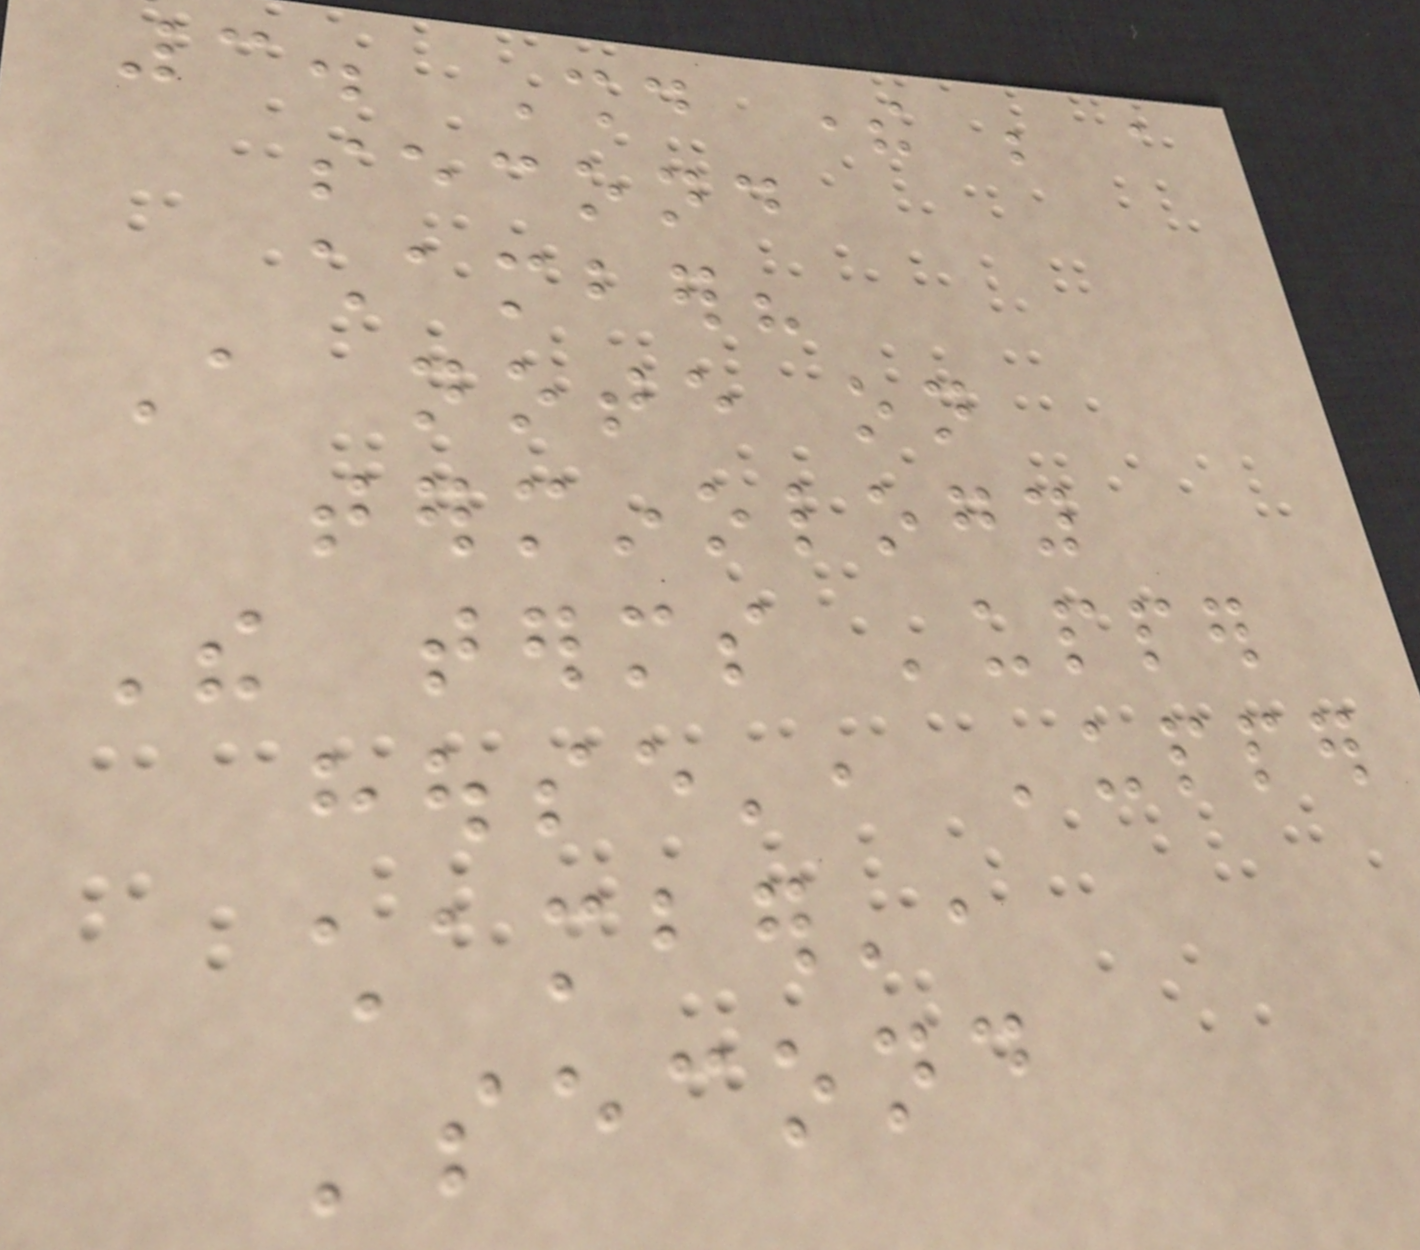3. Should there be a
second
chamber?
A note on
terminology
The terms 'upper
house', 'upper
chamber',
'second
